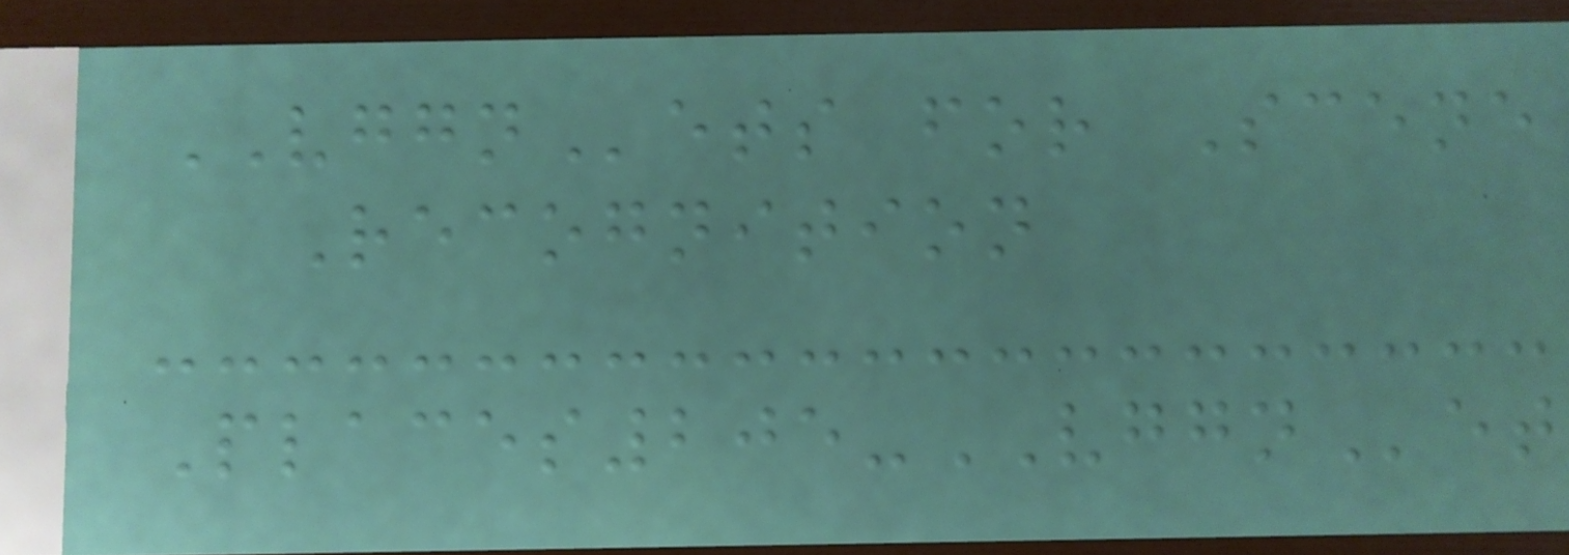VGGNets for Scene
Recognition
Places205-VGGNet
